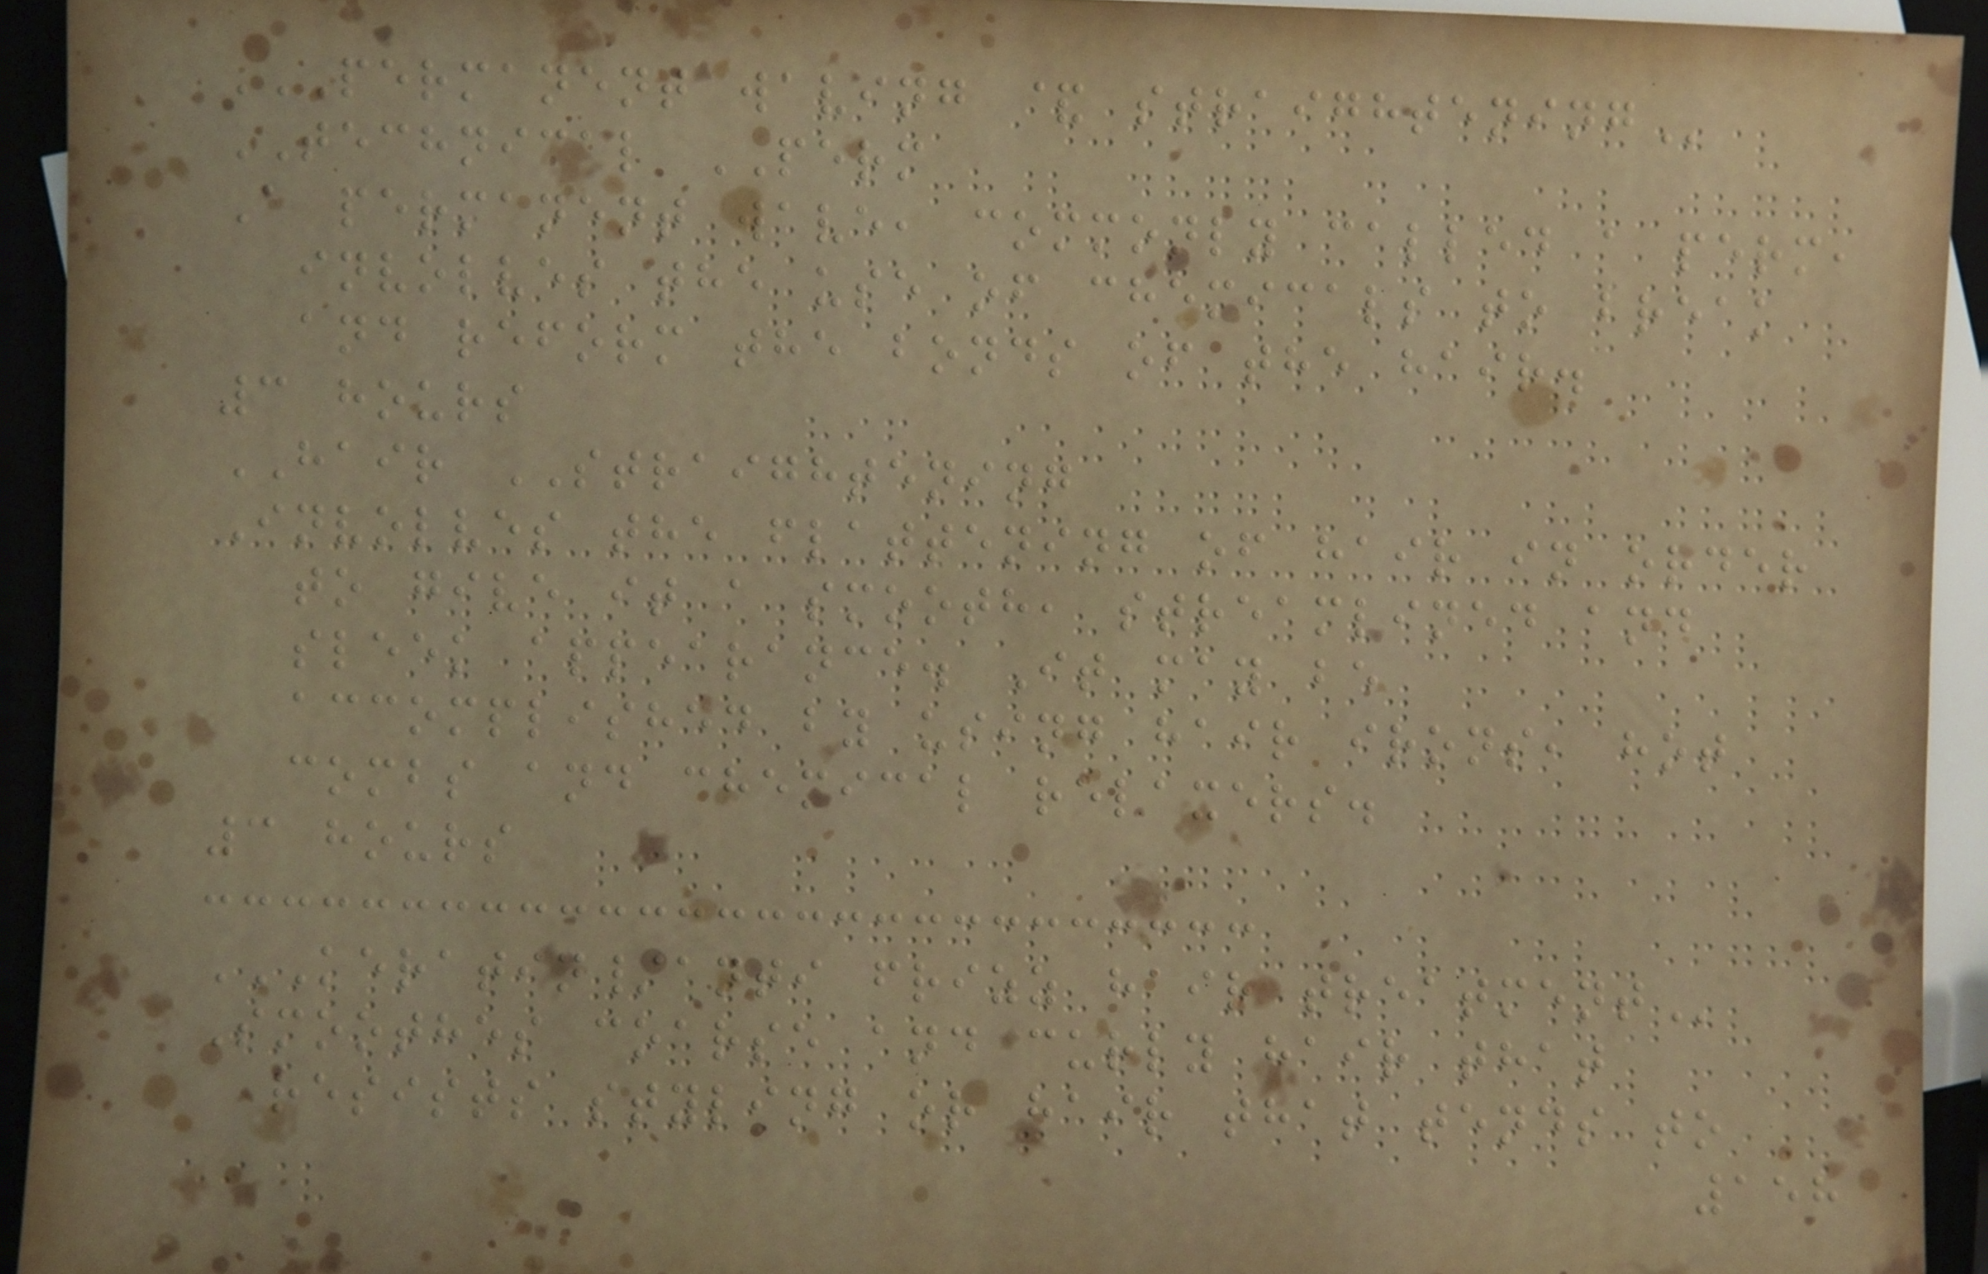PERMANENT WAVING & STRAIGHTENING
TECHNICAL PERM
A permanent wave, commonly called a perm,
involves the use of chemicals to break
and reform the bonds of the hair.
3 hours
HAIR STRAIGHTENING
Involves the flattening of hair in order
to give it a smooth, streamlined and
sleek appearance. It may be
accomplished by using hair irons, hot
combs and chemical relaxers.
3 hours
KERATIN/ANTI FRIZZ HAIR TREATMENT
Smoothes coarse and curly hair that
resists styling or hair that tends to
158
